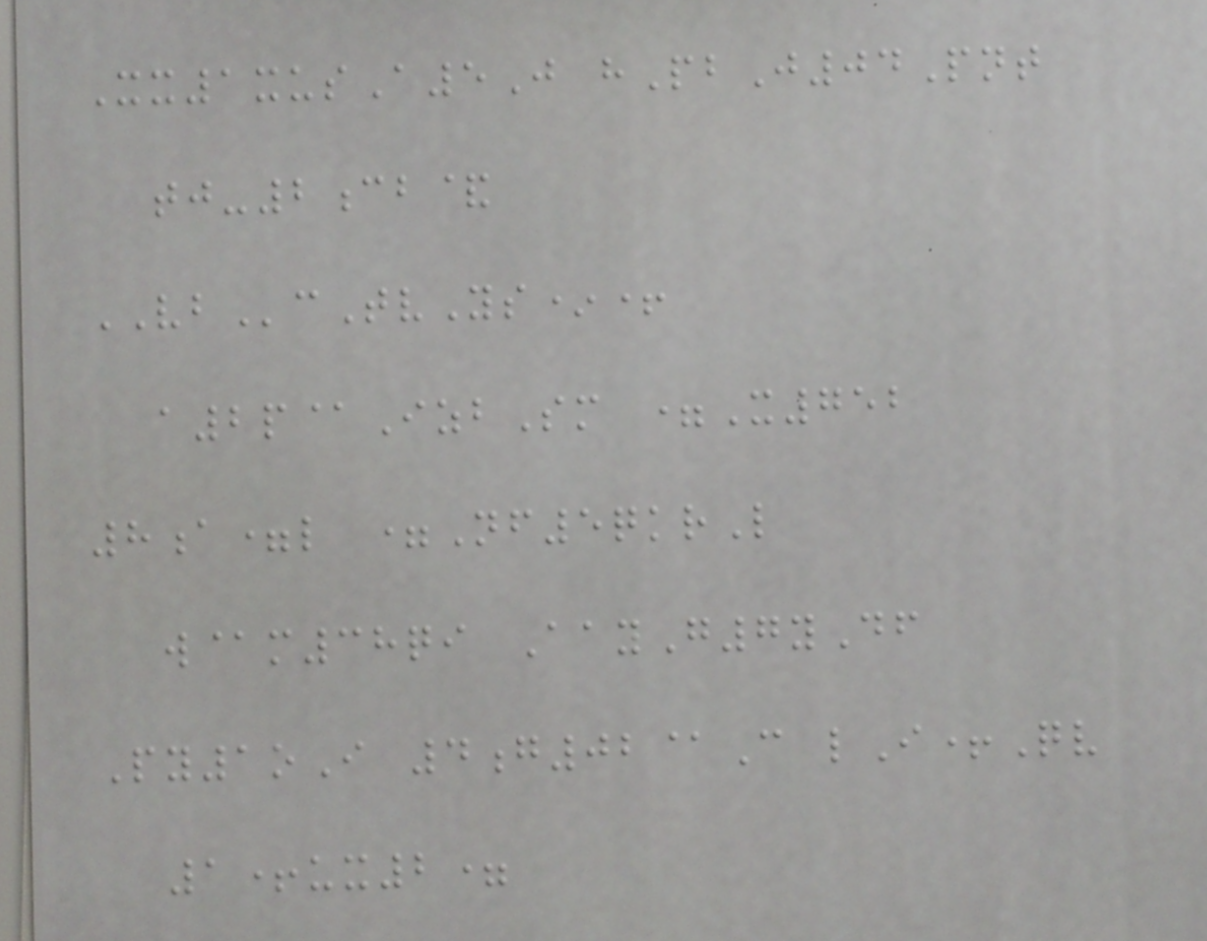Xx1xusA5J hPbJ04Pnt
tj-2cb&
VBcTvYs*+
a2p@IzbSm =X752
8a=l =Nf5qkrL
w@m38qi AayG7yDf
Py1oI 4g02@C lI+Qv
1+ux2=
